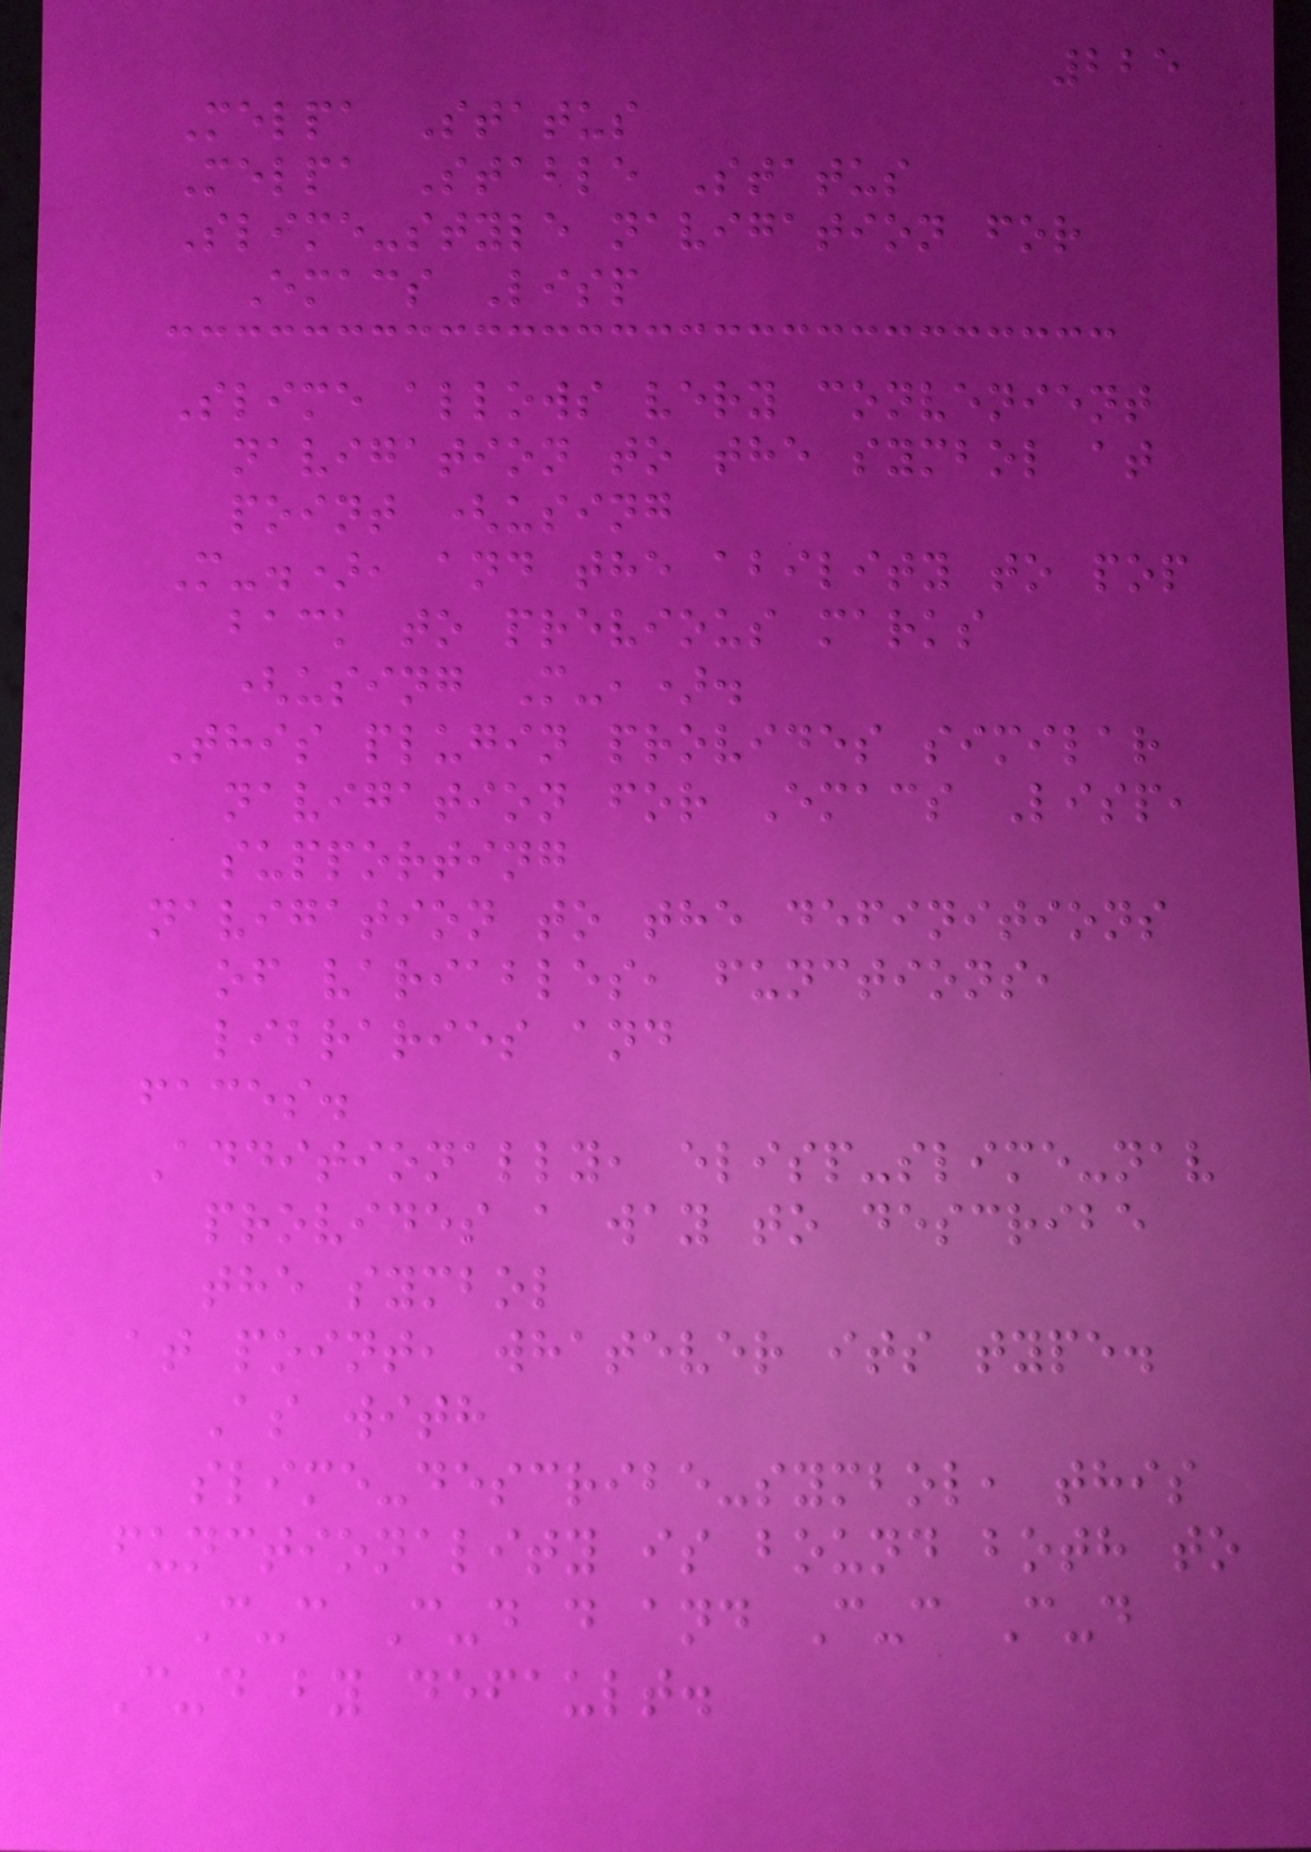225
Melpa Status
Melpa Stable Status
Slime-style navigation for
Emacs Lisp
Slime allows very convenient
navigation to the symbol at
point (using
M-.), and the ability to pop
back to previous marks
(using M-,).
This plugin provides similar
navigation for Emacs Lisp,
supporting
navigation to the definitions
of variables, functions,
libraries and
faces.
Additionally, elisp-slime-nav
provides a way to describe
the symbol
at point, whatever its type.
As with
slime-describe-symbol, this
functionality is bound both to
C-c C-d d and C-c C-d
C-d by default.
